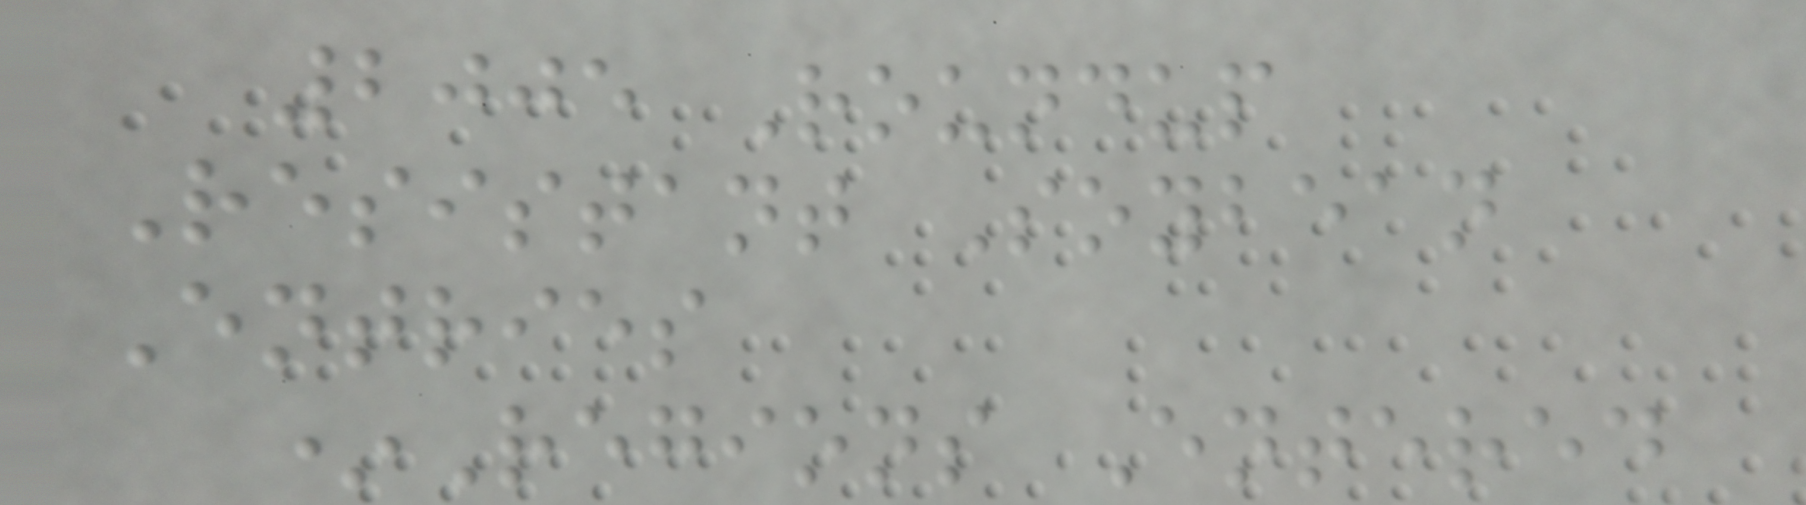2005 Roundup
Resistant Soybean
Entries
*Regions Entered
